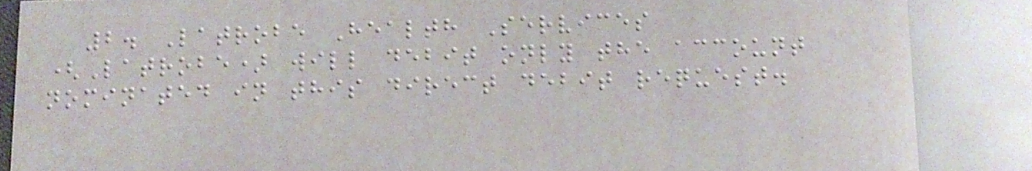2. Latrobe Health Services
(Latrobe) will debit only the account
nominated in this direct debit request.
